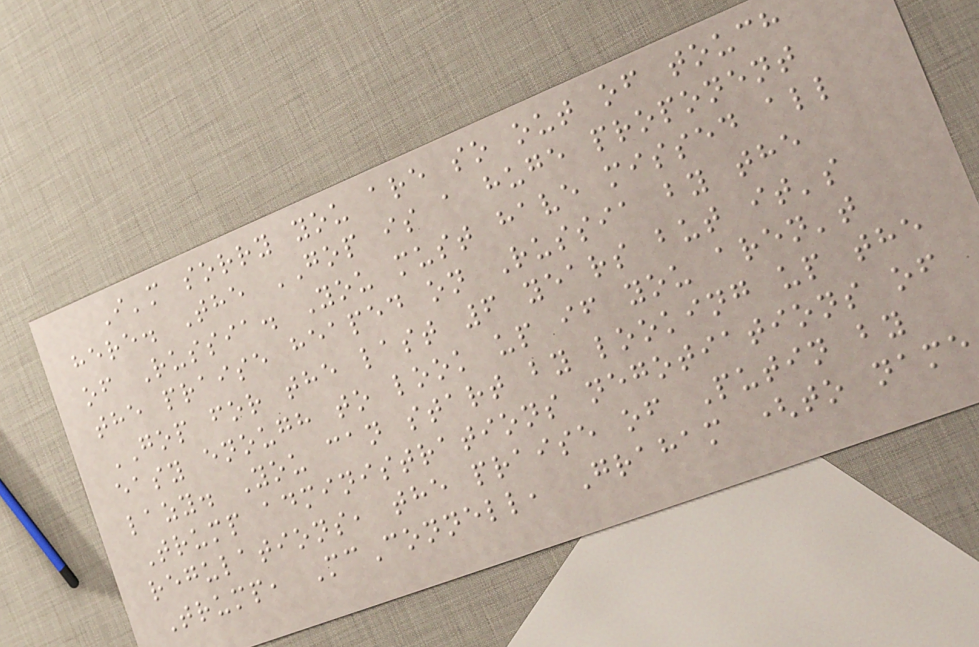I'm sorry you are so out of touch
here. The GOP is a huge proponent
of Russia. You must have missed all
the praise heaped on Russia by the
GOP for the last 6 years but it's
easy enough to look up if you aren't
lazy. You can start by looking up the
Trump administrations negotiations of
regulations, the praise of Putin by
Trump, McConnell, Graham (to name
